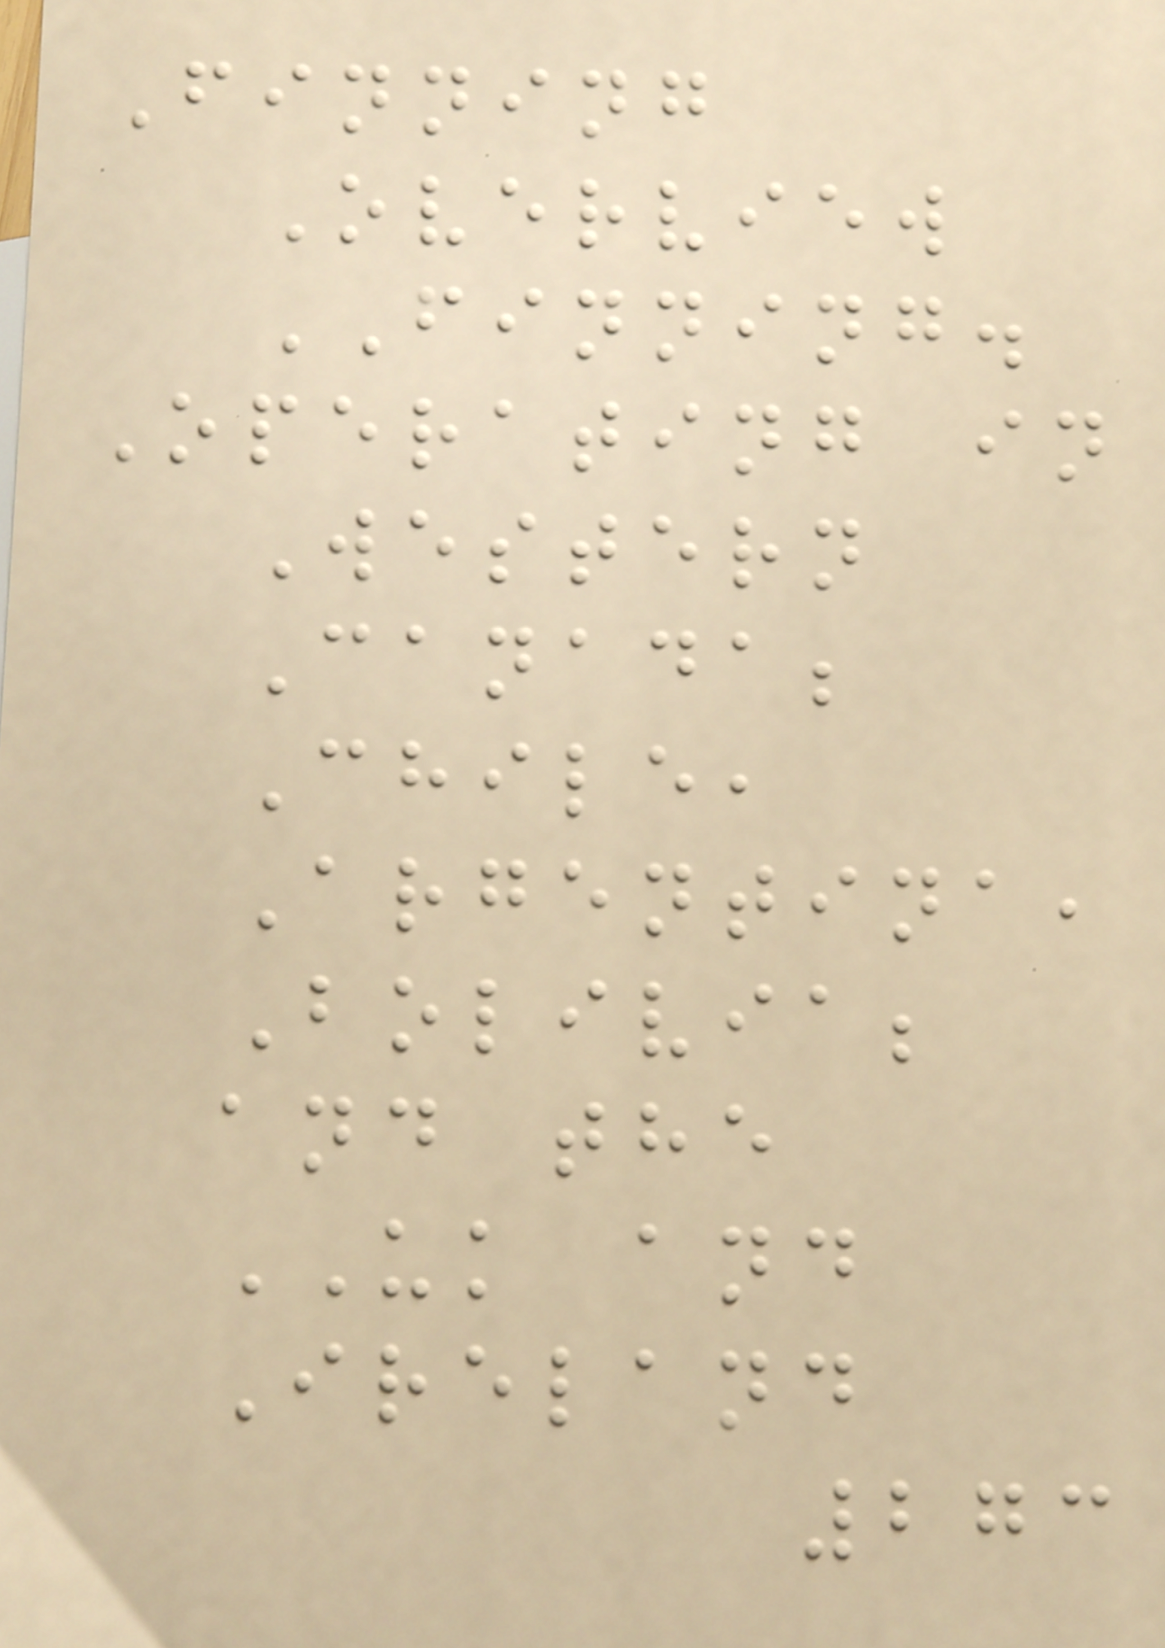Finning
Overview
FINNING.
Operating in
Western
Canada;
Chile,
Argentina,
Bolivia;
and the
UK and
Ireland
273
